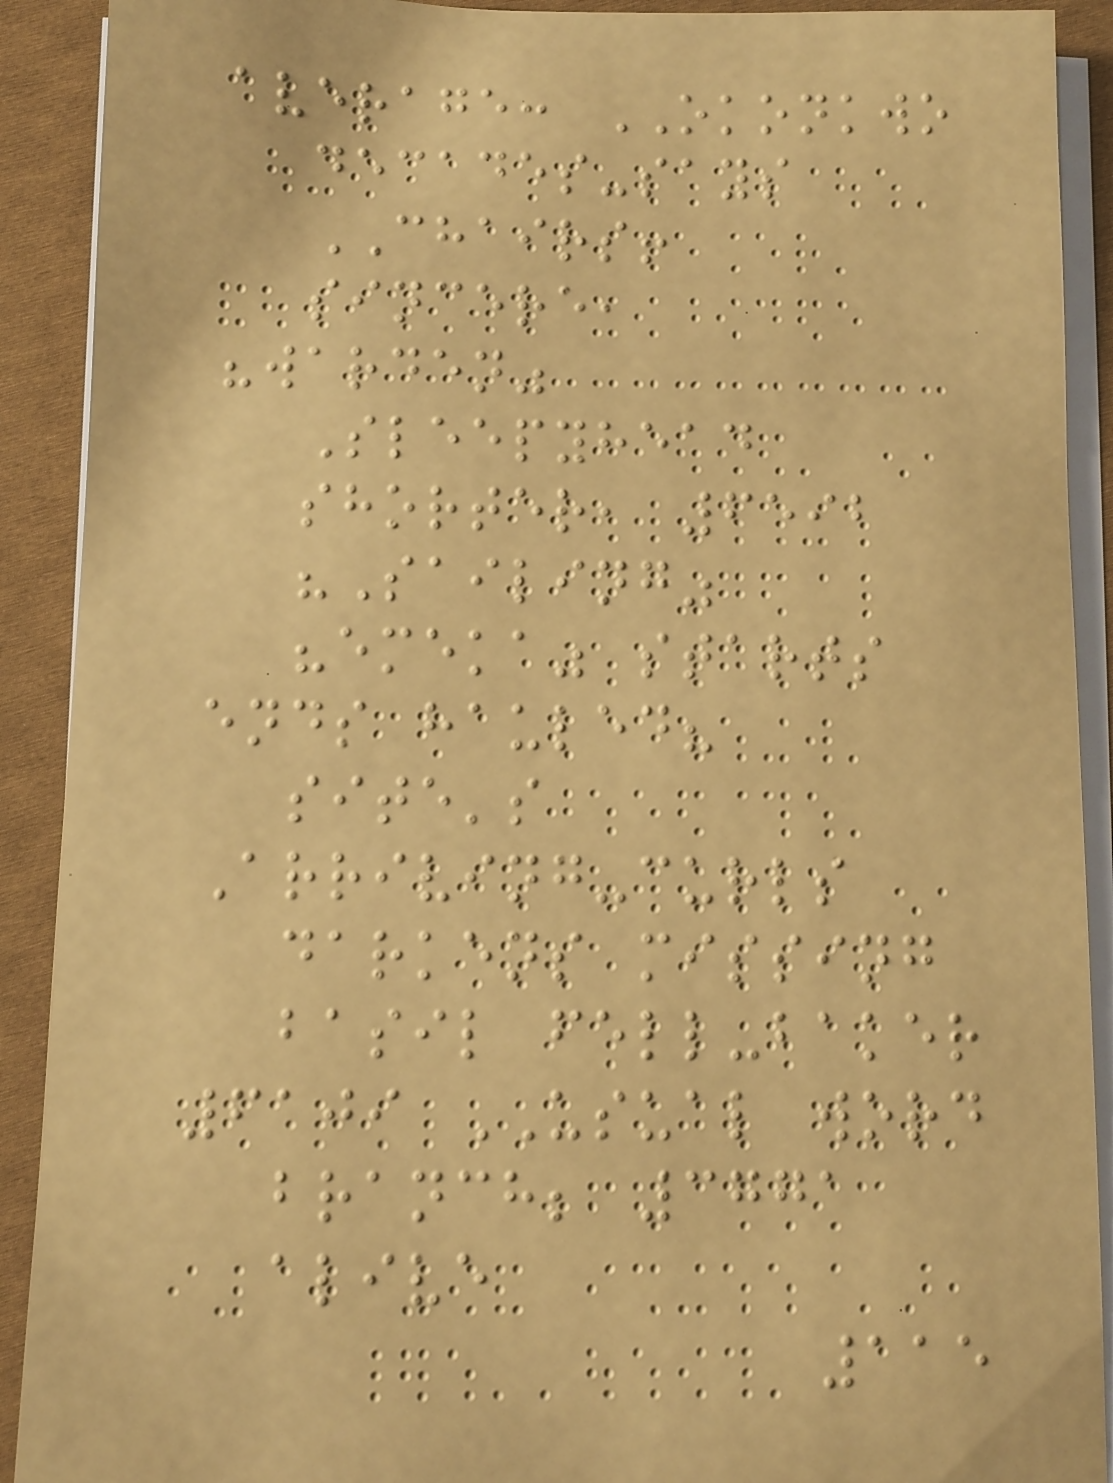average: OKONKWO
decades-says
CHAIRS!
sincere,
"warden"
Sleepyhead
shorter, 6592
"Sailing"
"emeka" starts
ends hauled?
site's
Arriving-curls
darkens missing
basil fell-baker
6109 USUAL word
branch; 3771
alive
115
